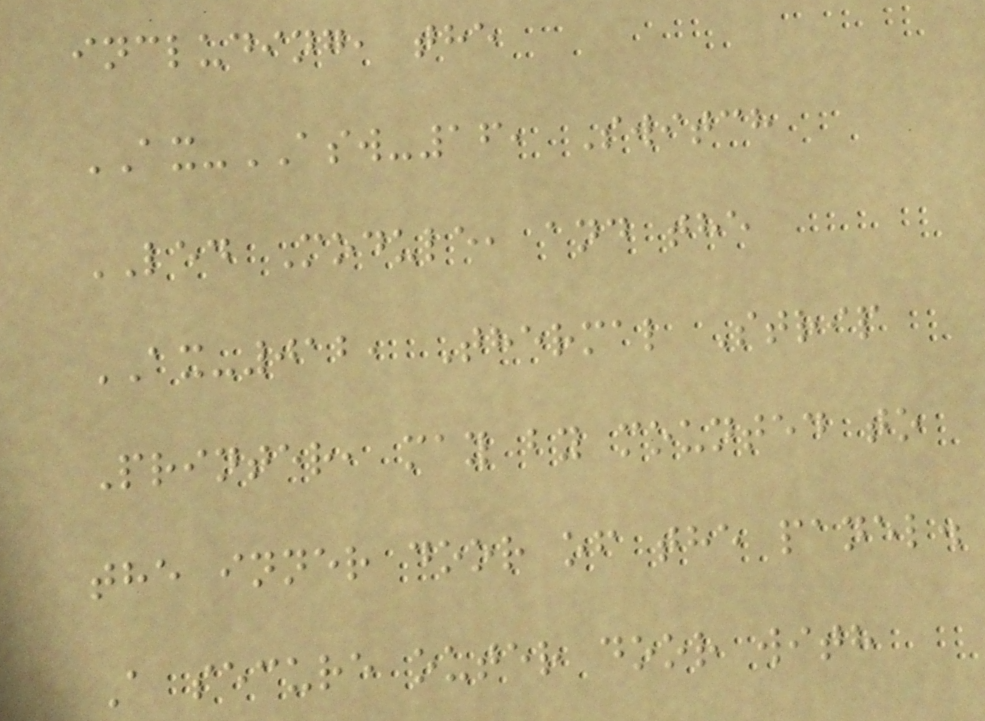including, the
AX-ASW-16, Switch
LED Module, and the
AX-012, Thermal Strip
Printer, may by mounted to
the inner door of the panel.
A secure outer door with
